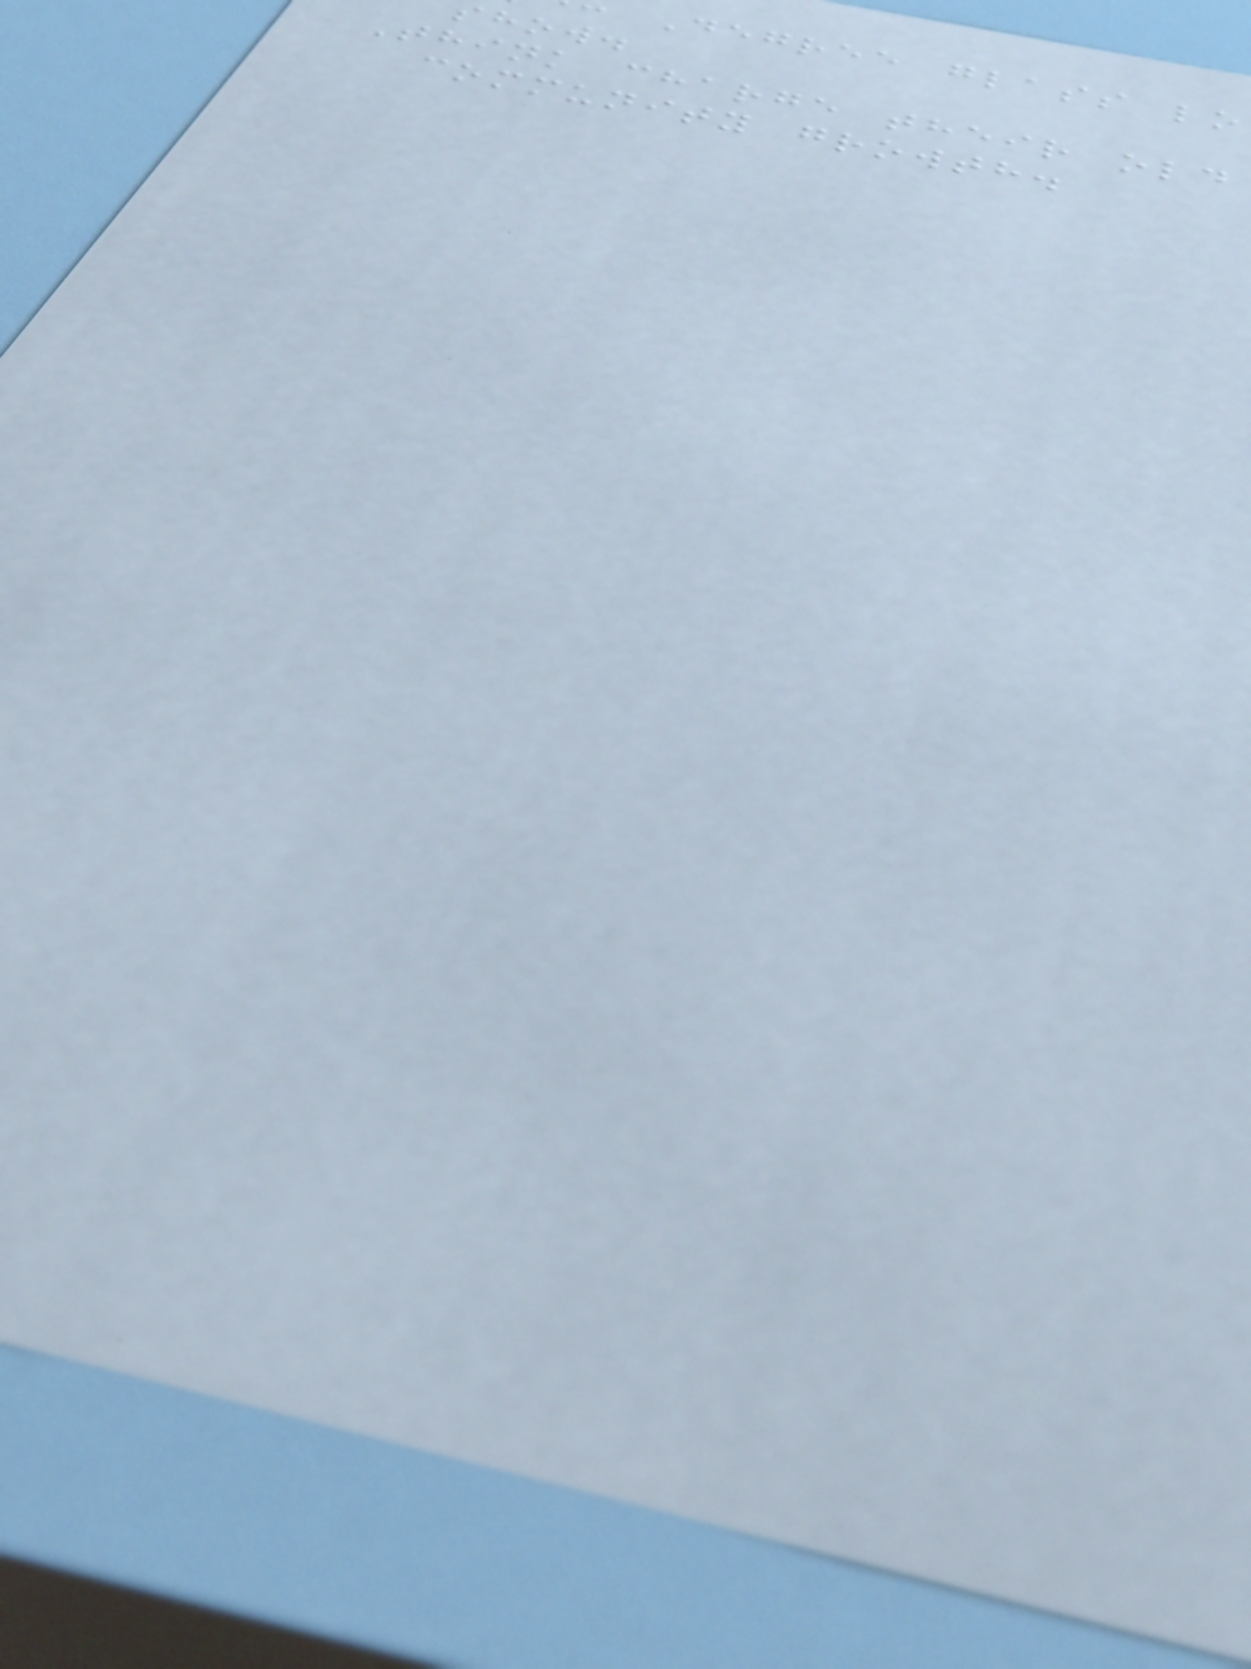Degree glass lo
show.
Think charge their old
community growth.
